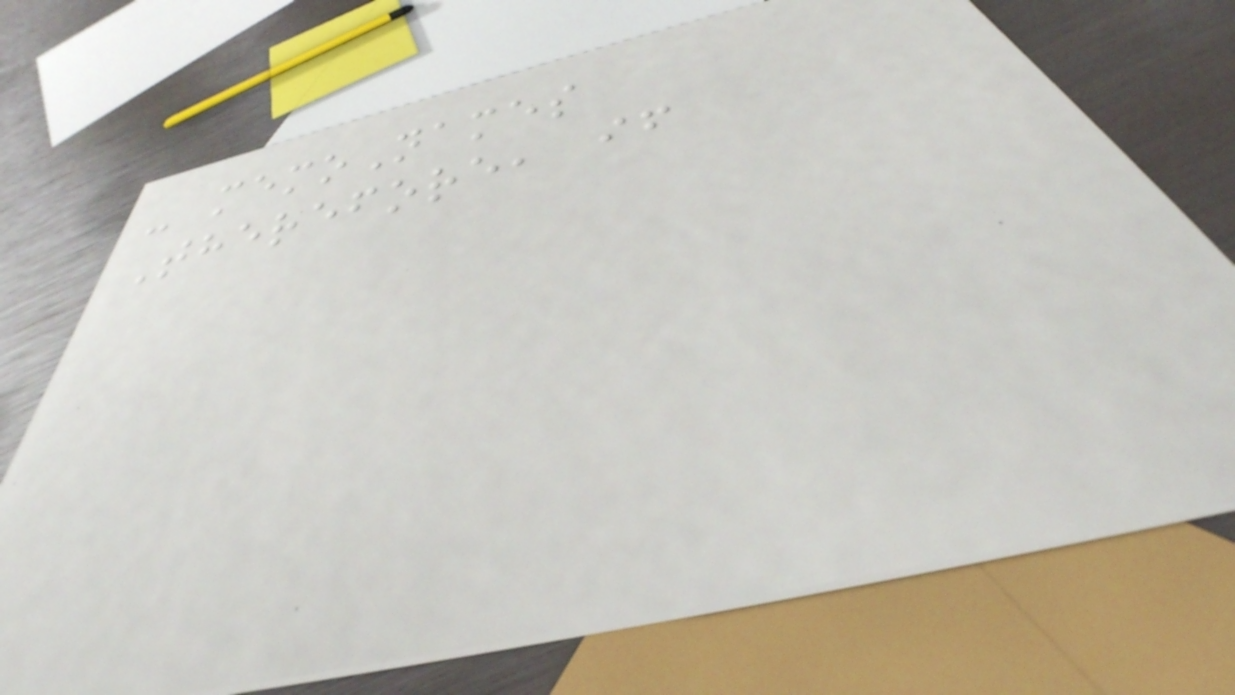- memoNames
Therefore, if
